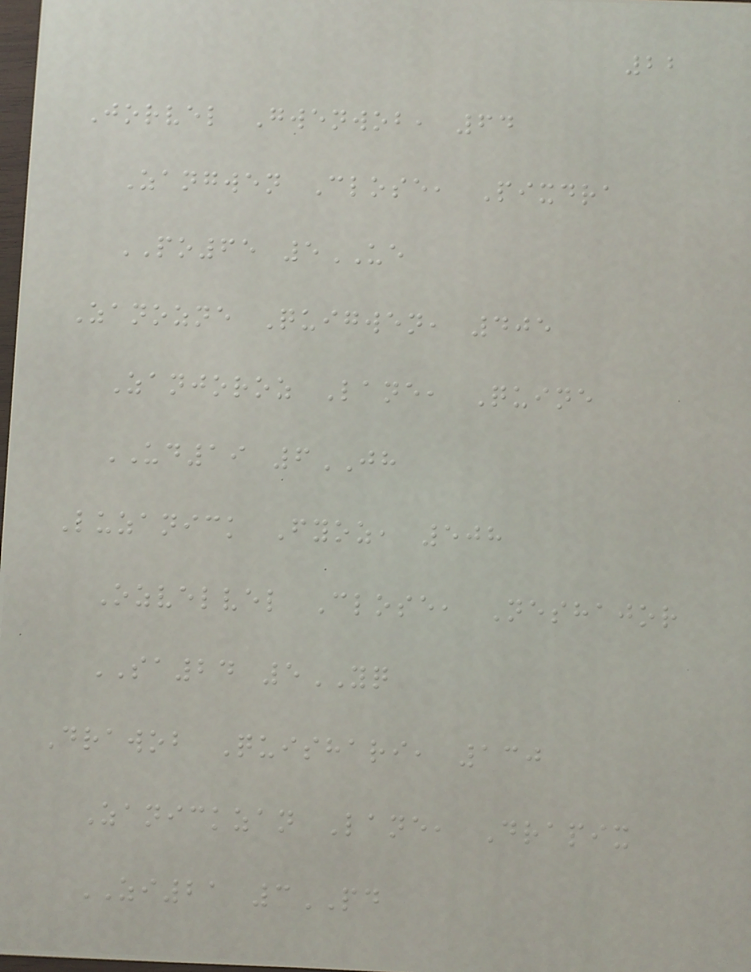22
Jorvel Gwenwob, 64
Zangwen Close, Pixdra
PO65 5UE
Zanozne Quigwen, 405
Zanjoroz Lane, Quine
UD19 6JH
Luzanick Fyoz, 508
Ozvelvel Close, Neshajor
SA24 5YQ
Drawob Quishari, 130
Zanickzan Lane, Drapix
ZI21 3PD
